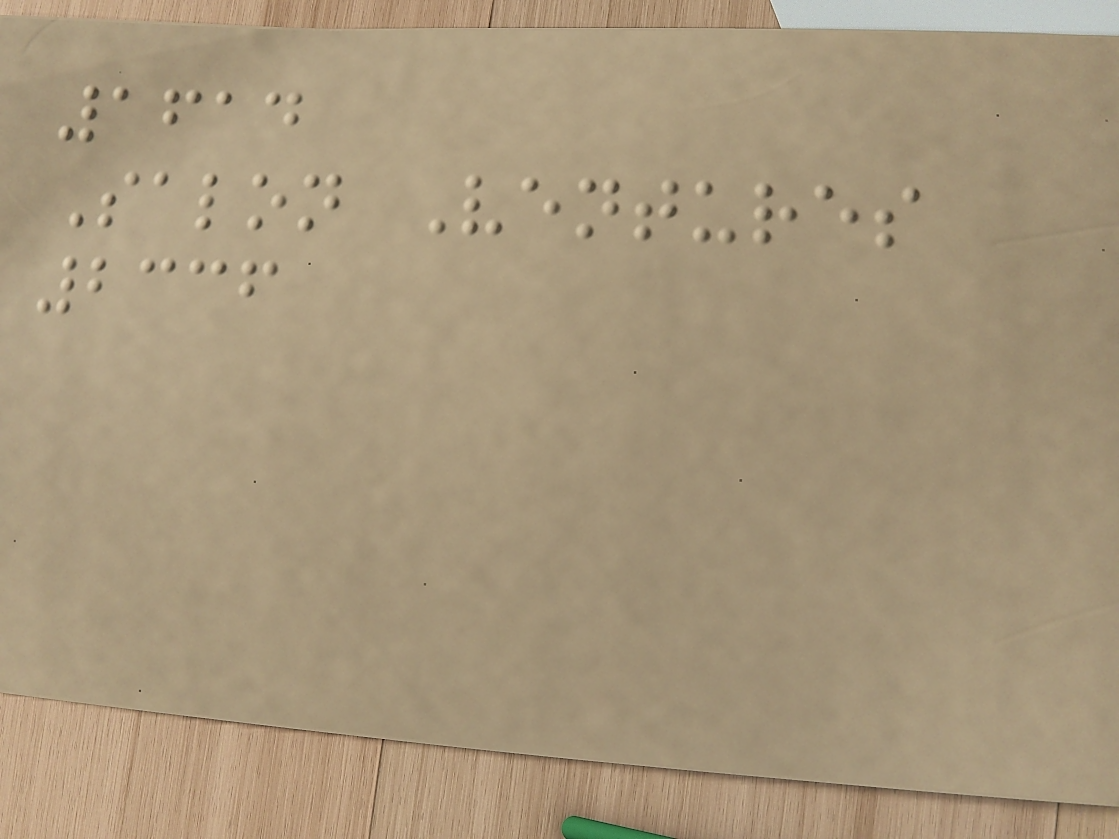1614
Salon Ventures
2336
